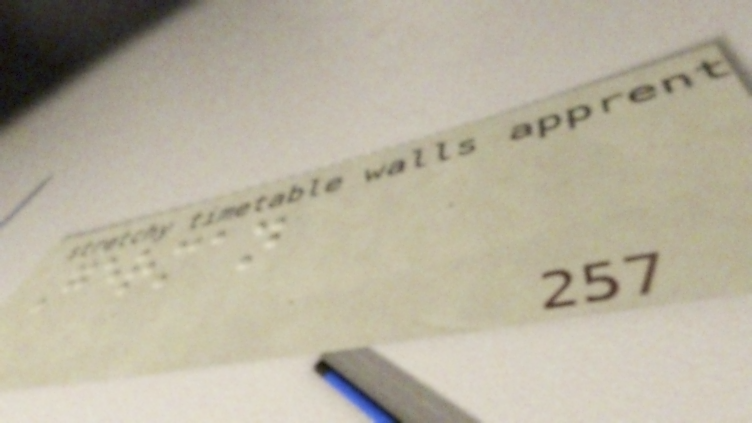German
